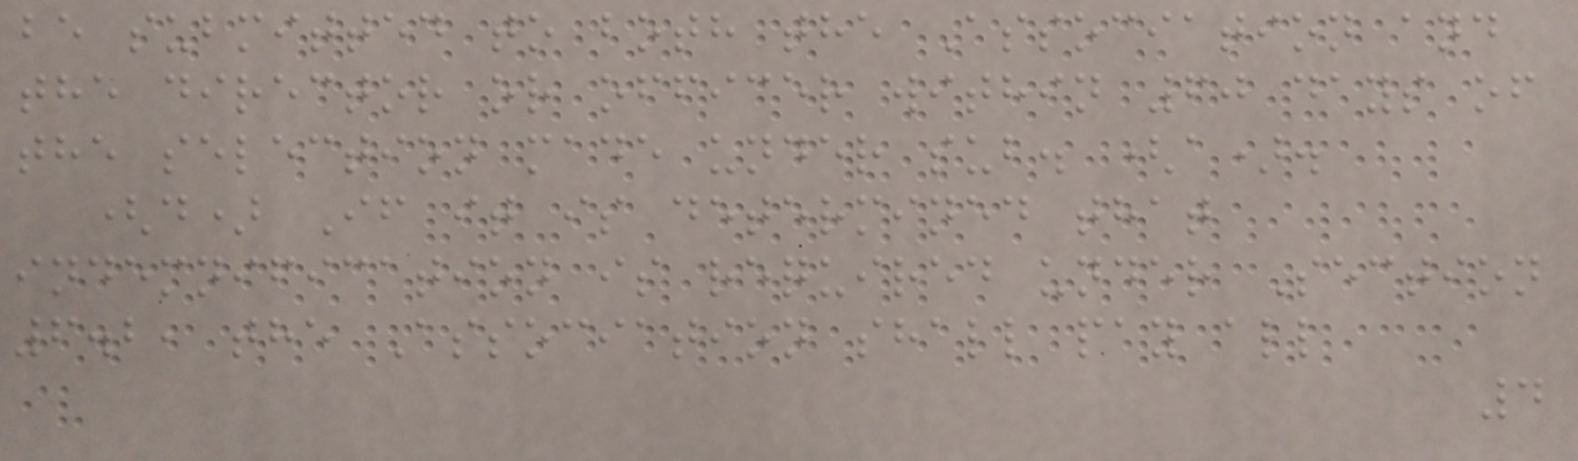be submitted to both the Association and
the director or officer within 60 days of
the selection made under sub. (a).
(d) If it is determined that
indemnification is required under Section
6.2, the Association shall pay all
4
